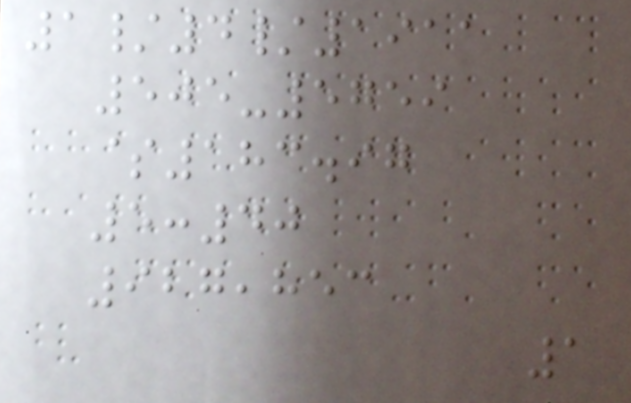1/4/1911
505-5759
$183.97
5:40
927,853
1
